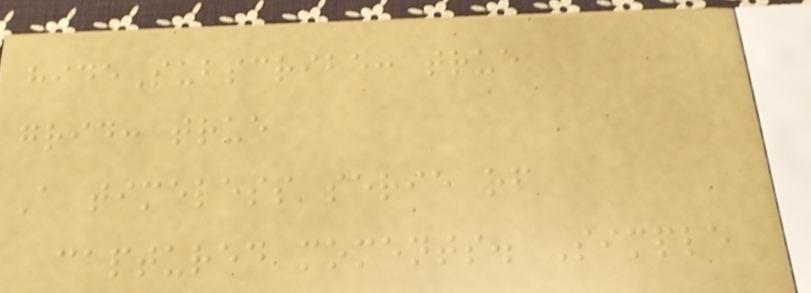hideSubscribe: true
grid: true
A timeless serie of
captured moments. Simple
